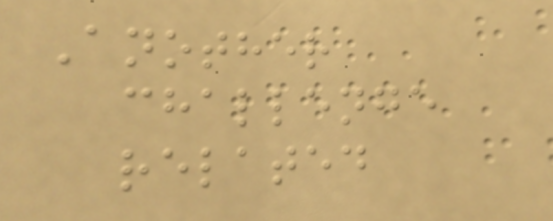Another
challenge
related
